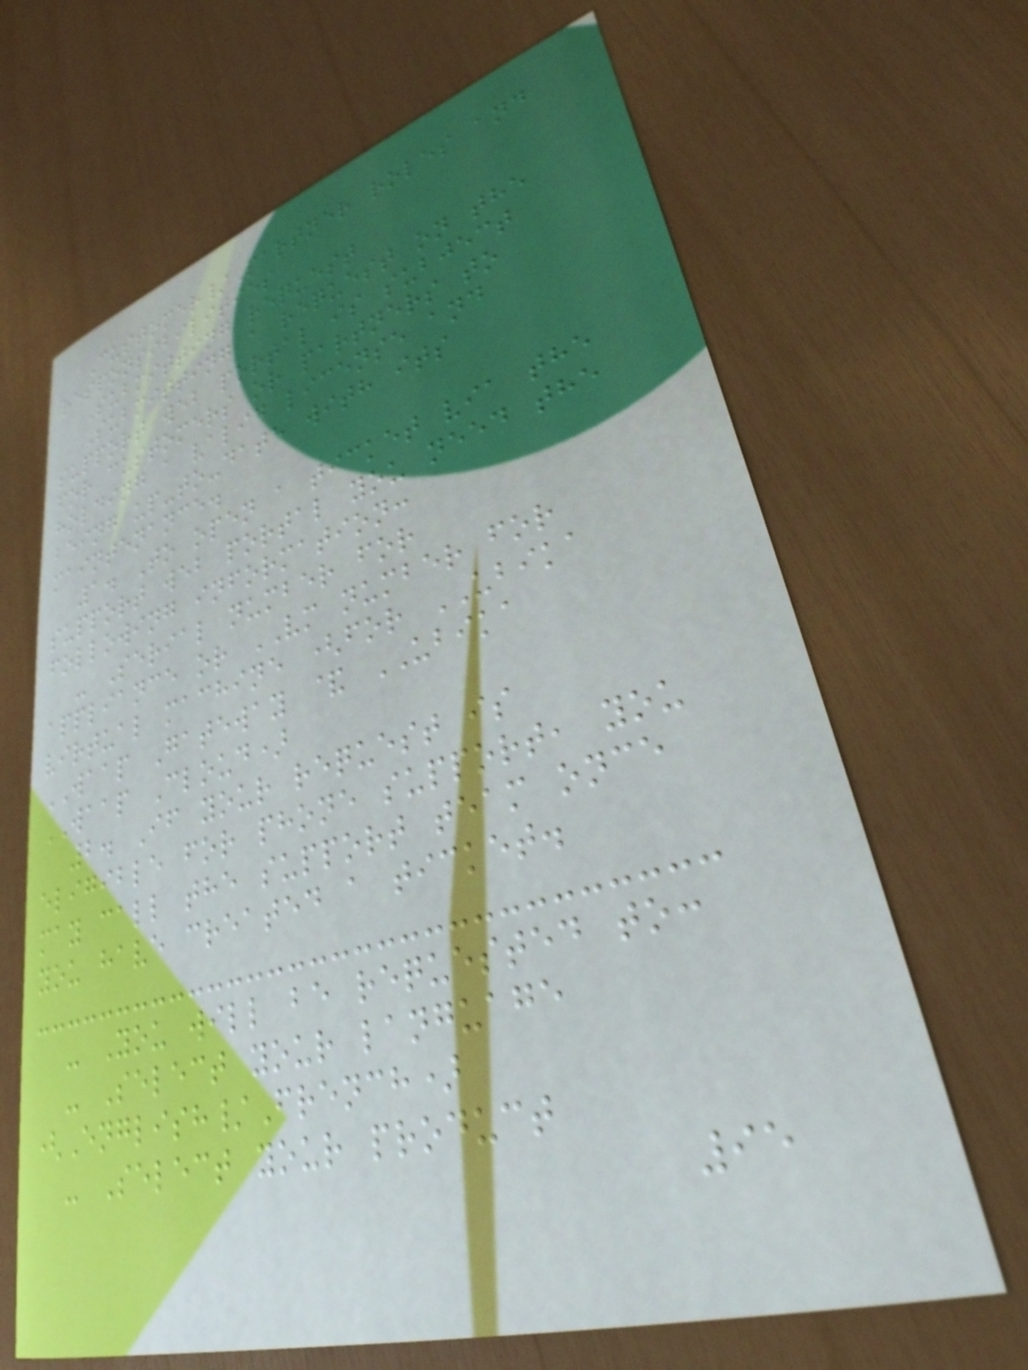Customer/Partner roles and
responsibilities
Submitting request
Submitting a request on the
support web portal is subject
for customers or partners to
holding a valid license and
being up-to-date with its
maintenance.
1. To open a ticket via the
support web portal you need the
following information:
- Serial number for
appliance or VM number for
virtual machine (for UBIKA
WAAP Gateway & UBIKA
WAAP Cloud)
2. If your request is
eligible for phone support, you
may call the support team once
you have created a ticket.
- You will be requested to:
- Select your language
(English/French)
- Select your product
95
